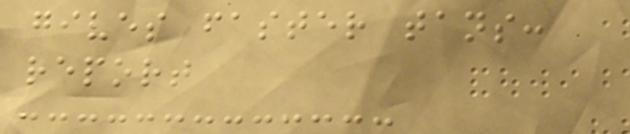gives faster tans:
report
